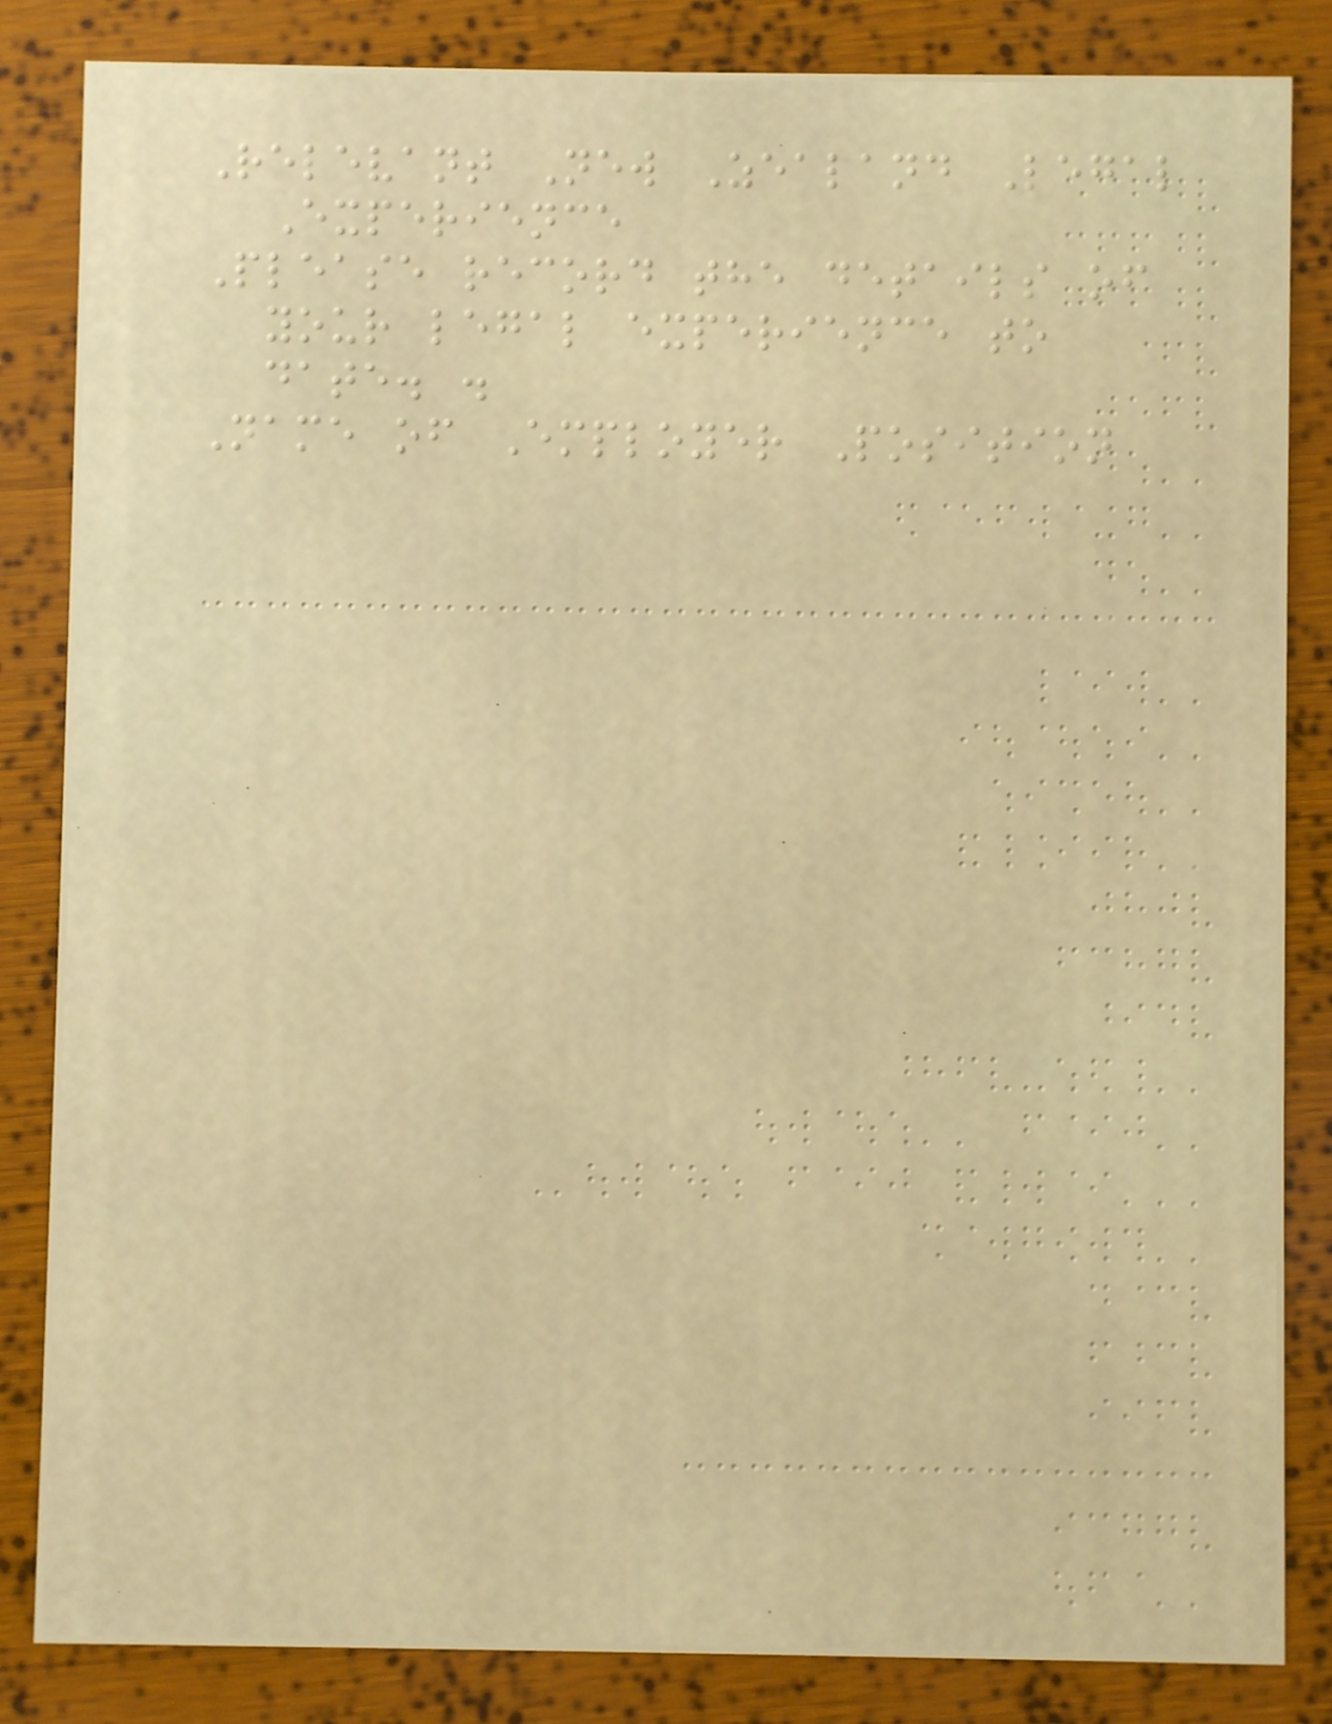Relevant New Zealand Legal
Experience
Please record the details of
your legal experience to
date. .
Name of Employer Position
